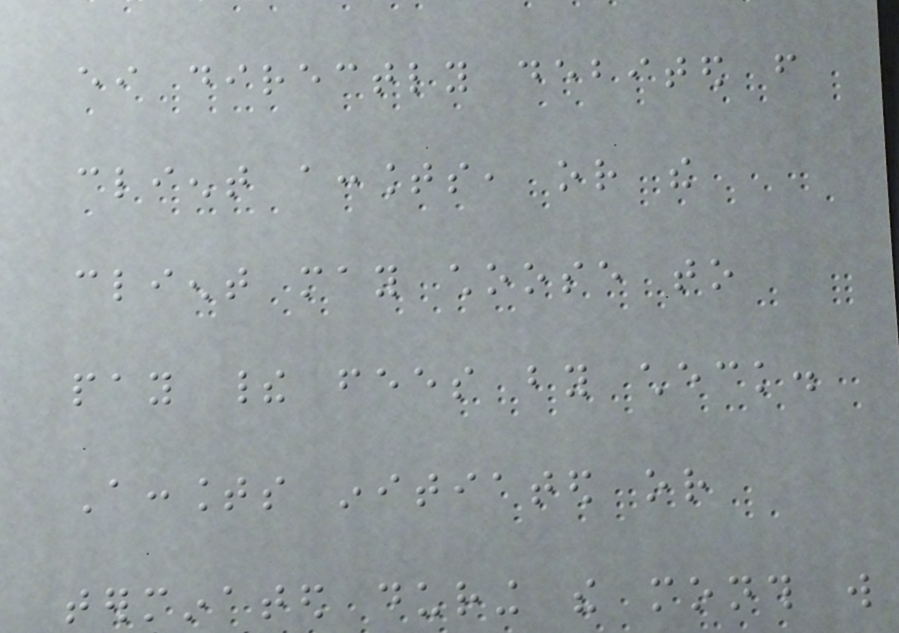either directly debited from
client accounts, or the
client may choose to
pay their fees by check.
Accounts initiated or
terminated during the month will
